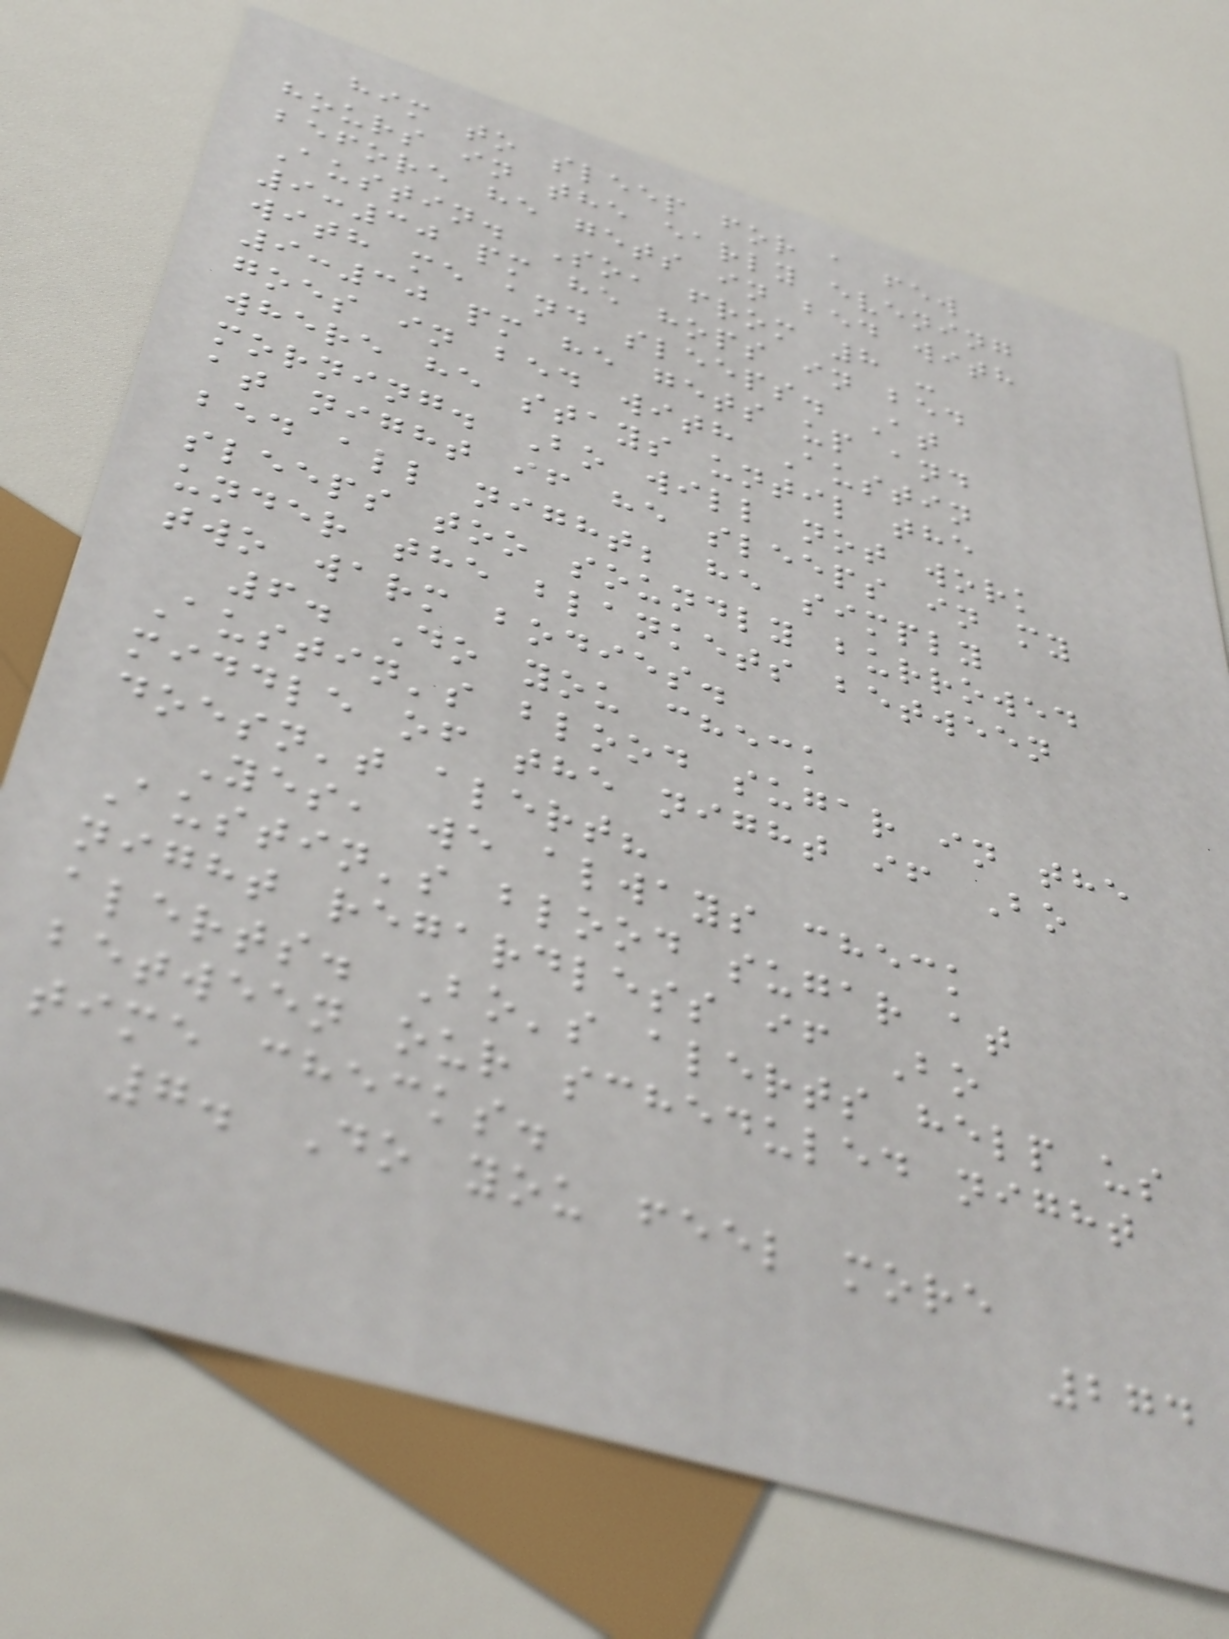him to sleep for a few
hours in the early evening
before he gets in bed with
Austin. So, from 8 -
9:30 pm he hops in bed
with me and sleeps. At
9:30 pm he gets up and
goes in bed with Austin
where he stays until the
morning. Bo will not work
at night if he sleeps in my
bed all night; he simply
sleeps too soundly burrowed
under the blankets between
two warm bodies.
6. Do you check
Austin's blood sugar in the
middle of the night if Bo
doesn't alert?
Yes, we always check
Austin's blood sugar at
night regardless if Bo
alerts. Bo's alerts help us
between our scheduled night
time checks.
7. Do you feel more
274
